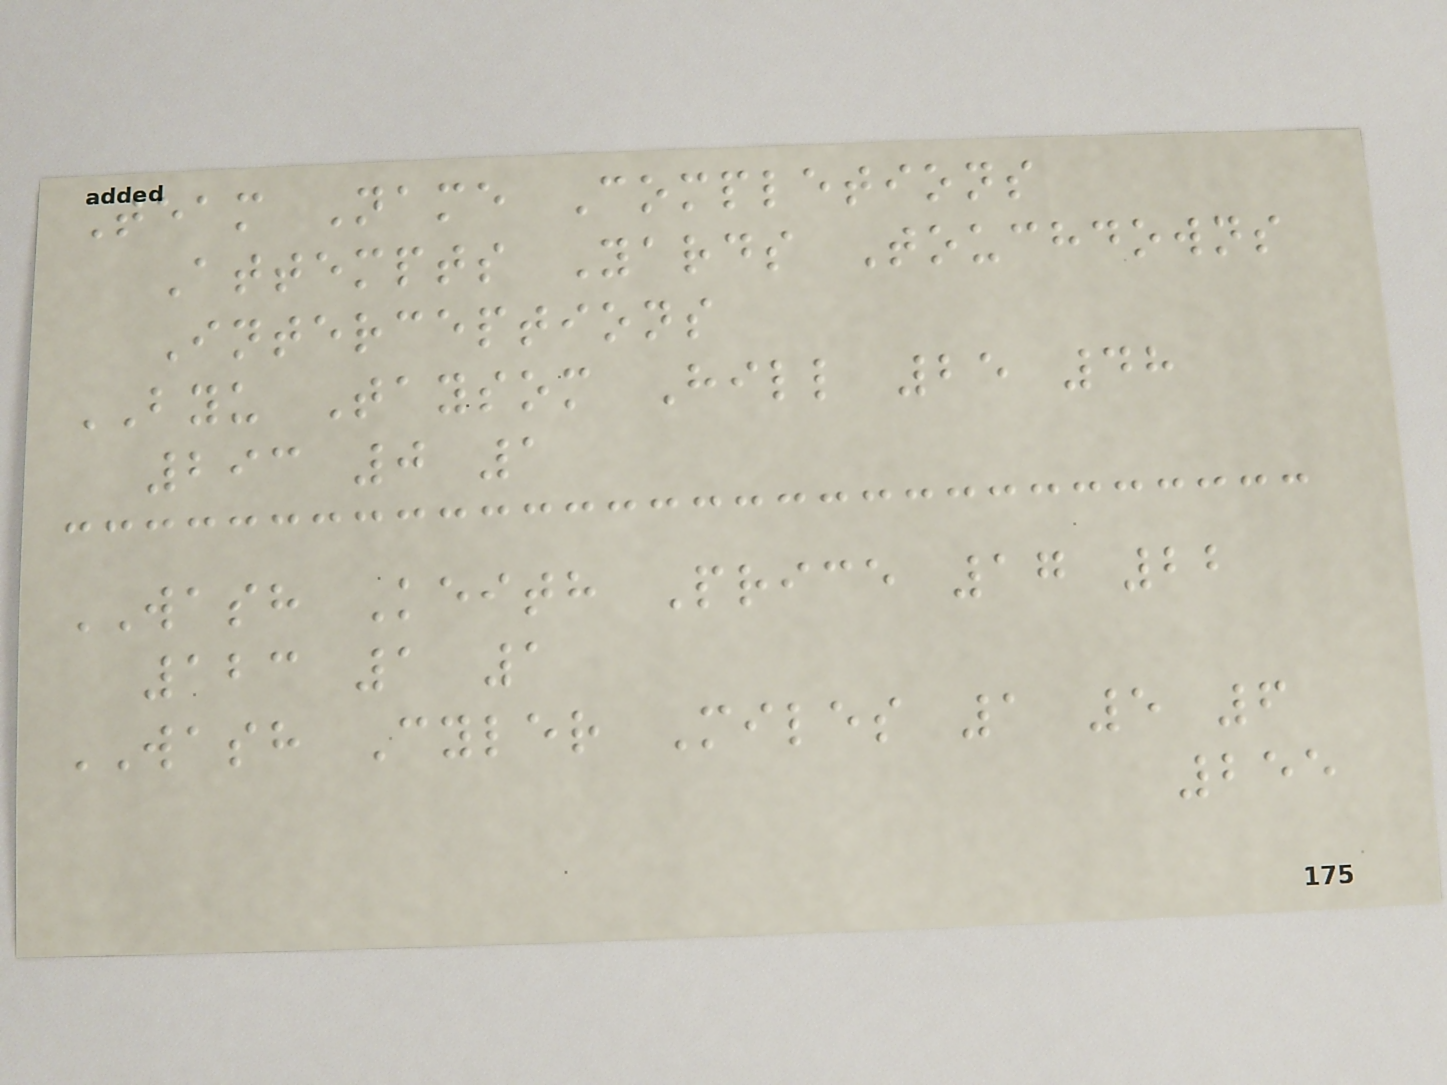Team Name Completions
Attempts Yards Touchdowns
Interceptions
BYU Taysom Hill 25 48
293 0 1
WASH Keith Price 17 22
123 1 1
WASH Cyler Miles 1 5 6
255
